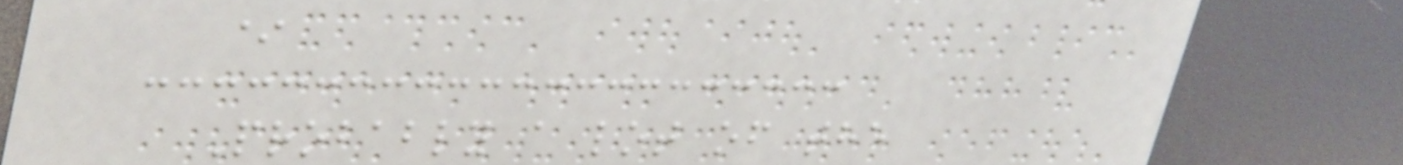*
Probably a lot of the
